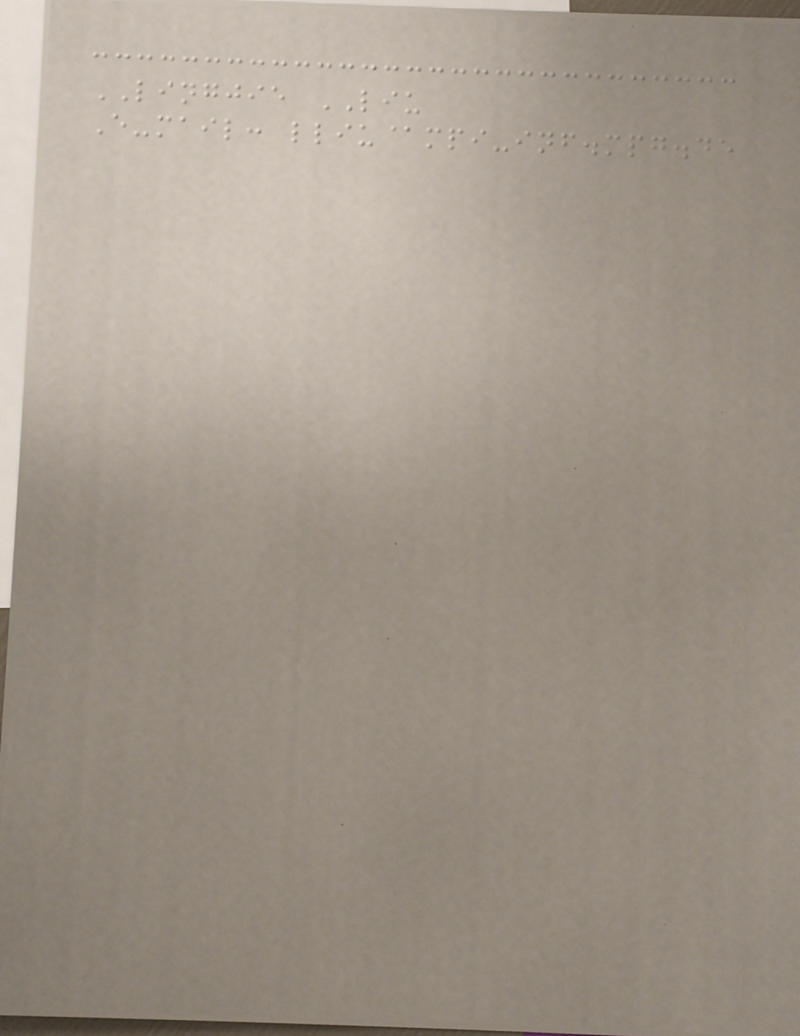LINGJIE LIU
E-mail: lliu@mpi-inf.mpg.de
